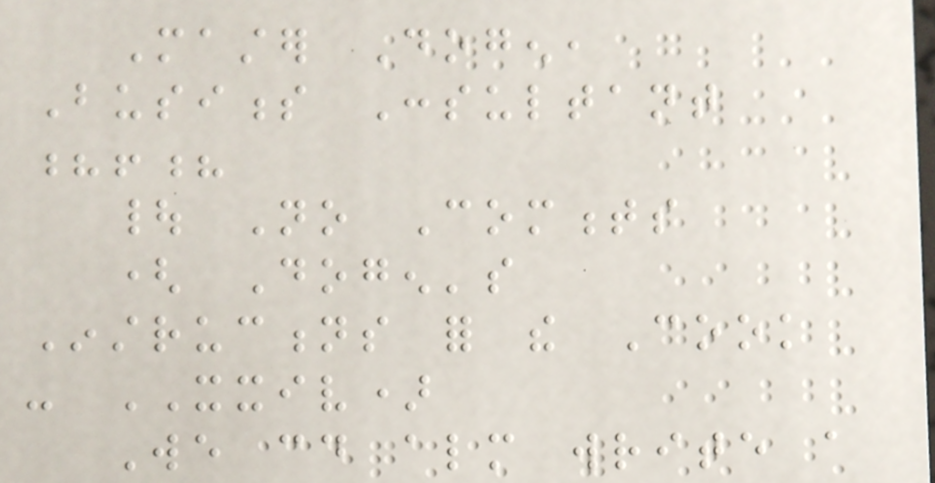Master Dogen,
Business Consultant
?!?
| No Comments
( Dogen's
Instructions for the Cook
- XXIV)
We could almost write a
